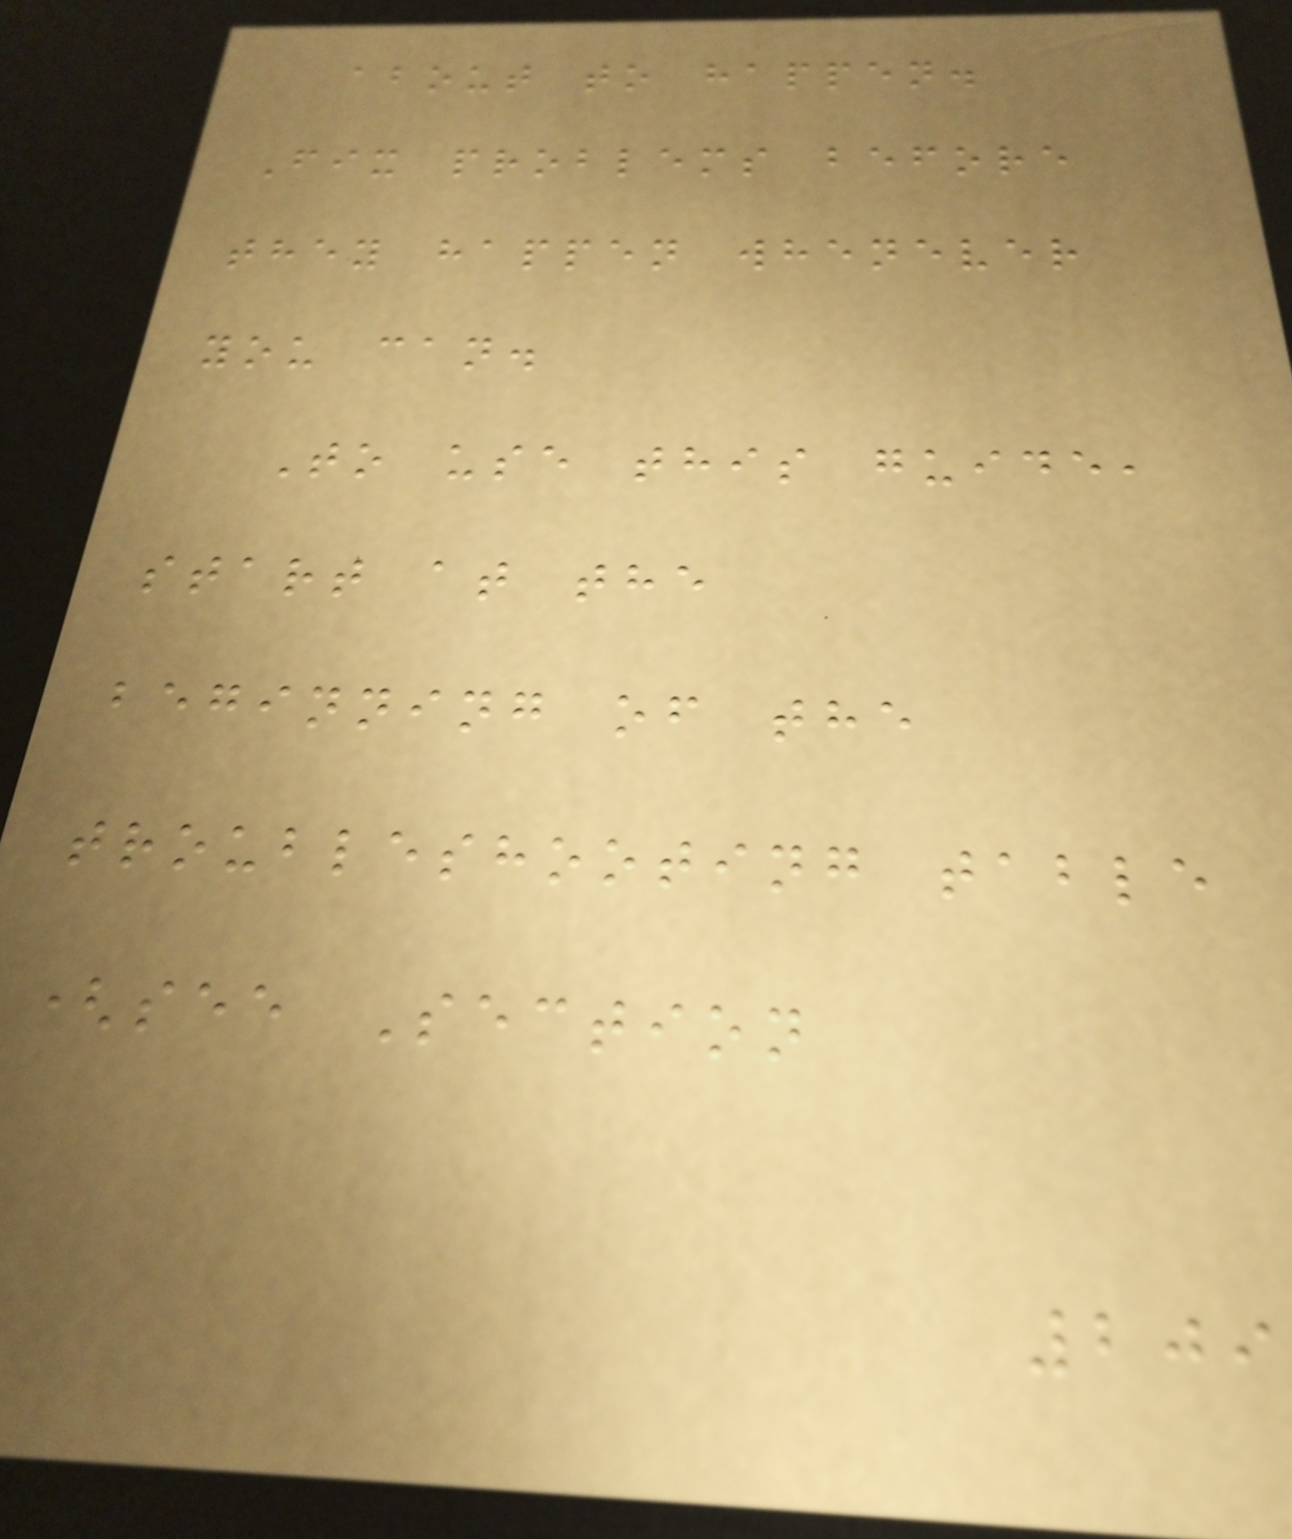about to happen.
Fix problems before
they happen whenever
you can.
To use this guide,
start at the
beginning of the
troubleshooting table
(see Section
209
